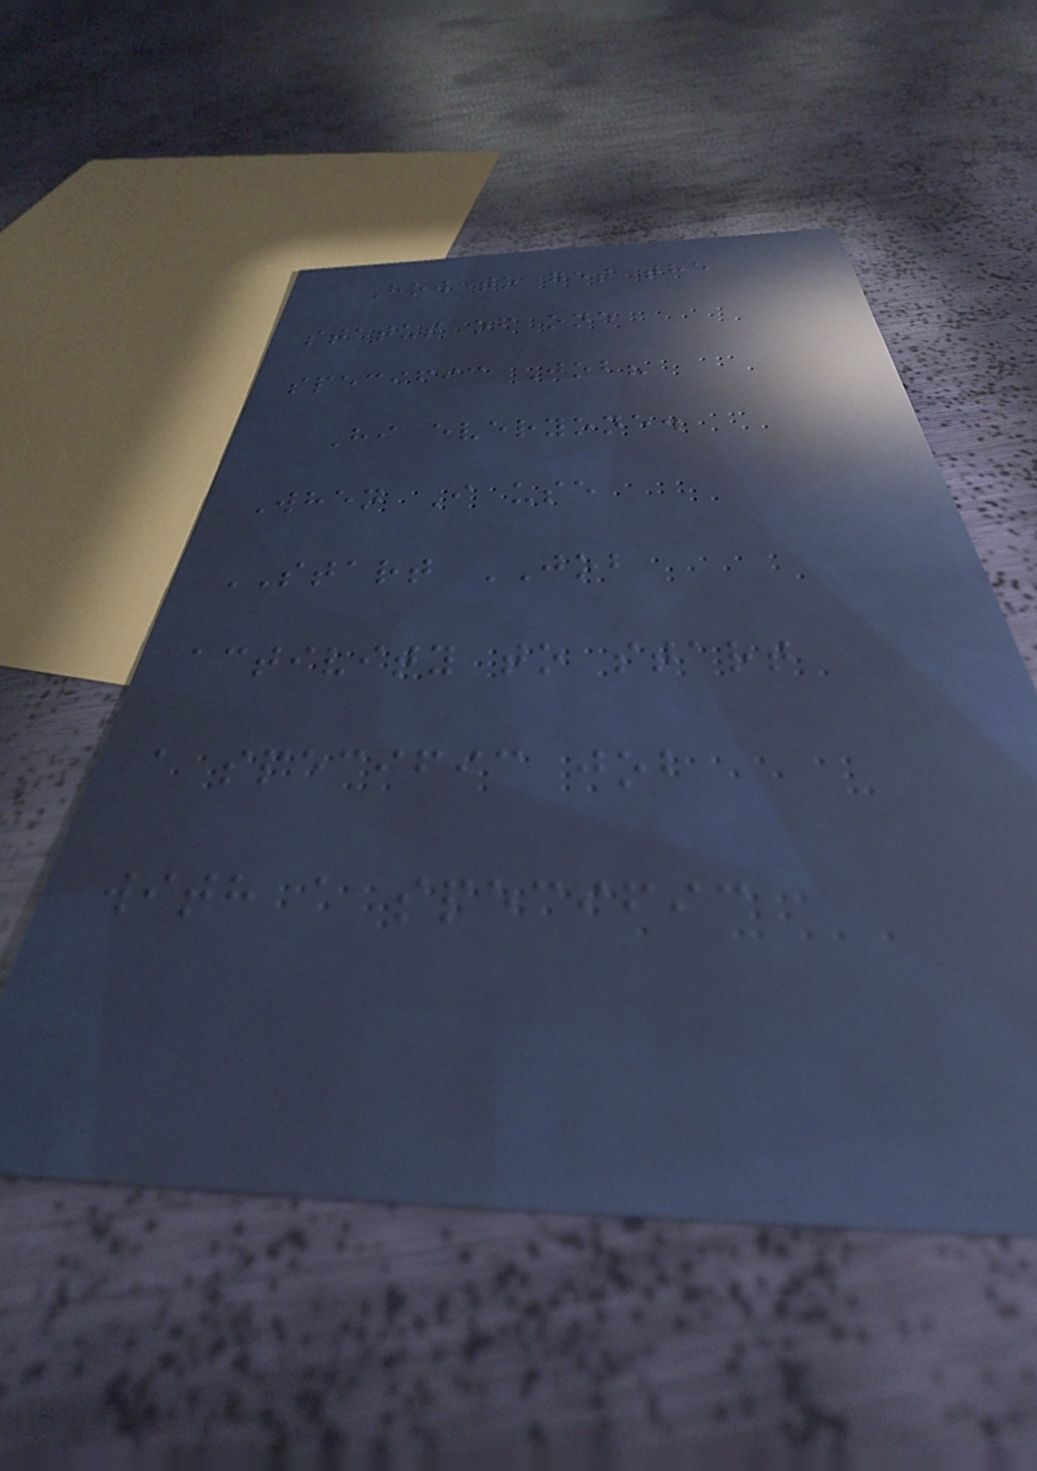How to get the
status of one
specific Job?
Hi everyone.
When I use
START JOB
activity to start
a specific job
with a specific
